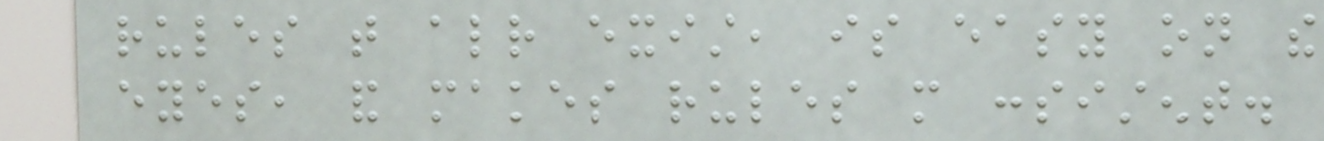rules that already exist, is easy on the
eyes, and makes rules more consistent.
